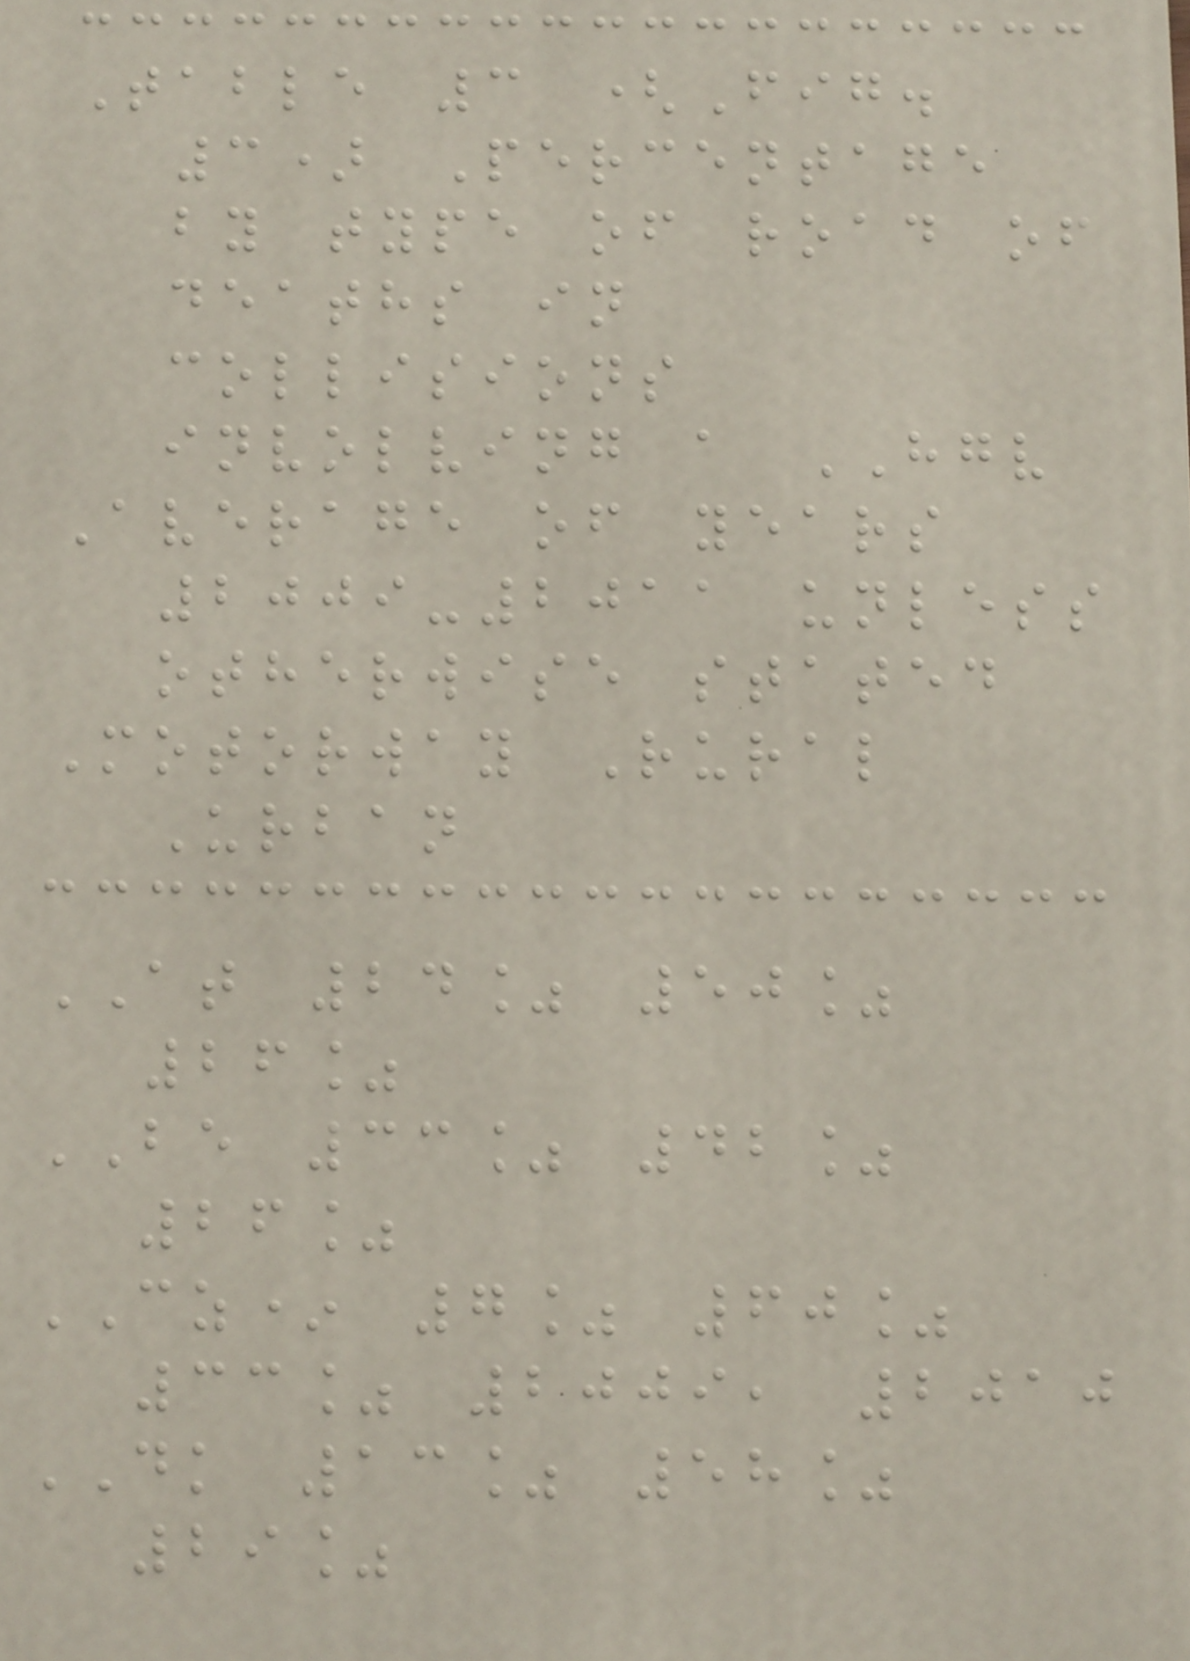Table 3 (Fig.
3) Percentage
by type of road of
deaths in
collisions
involving a HGV
Average of years
2009-2011 unless
otherwise stated
Motorway Rural
Urban
AT 24% 50%
26%
BE 33% 42%
26%
CZ* 7% 60%
33% 2009, 2010
DK 13% 58%
29%
